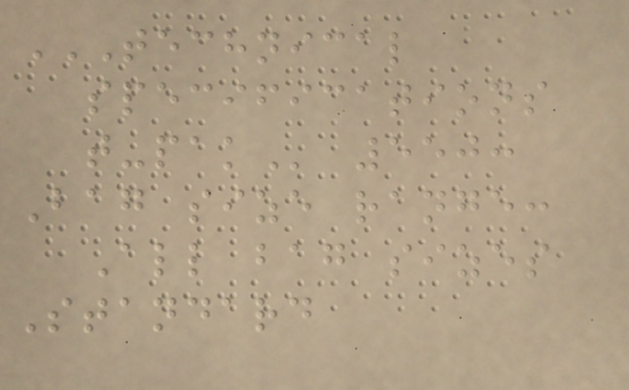TECHNICAL
SPECIFICATIONS
T-PAK 550:
Bag size range:
All bag sizes
Standard
